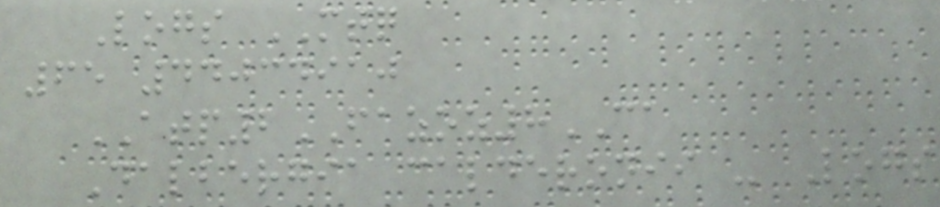Logs MTQ
65 44034910
ATP2FAZOZ8CA
Dalbergia calderonii - Logs
